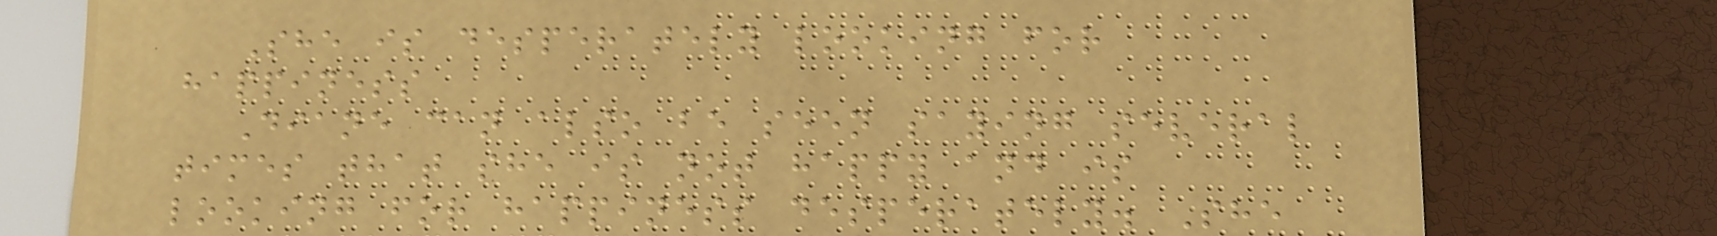She is desperately looking for
happiness
Diane can also be seen saying several
times that she is not happy and is
looking for happiness desperately. She
